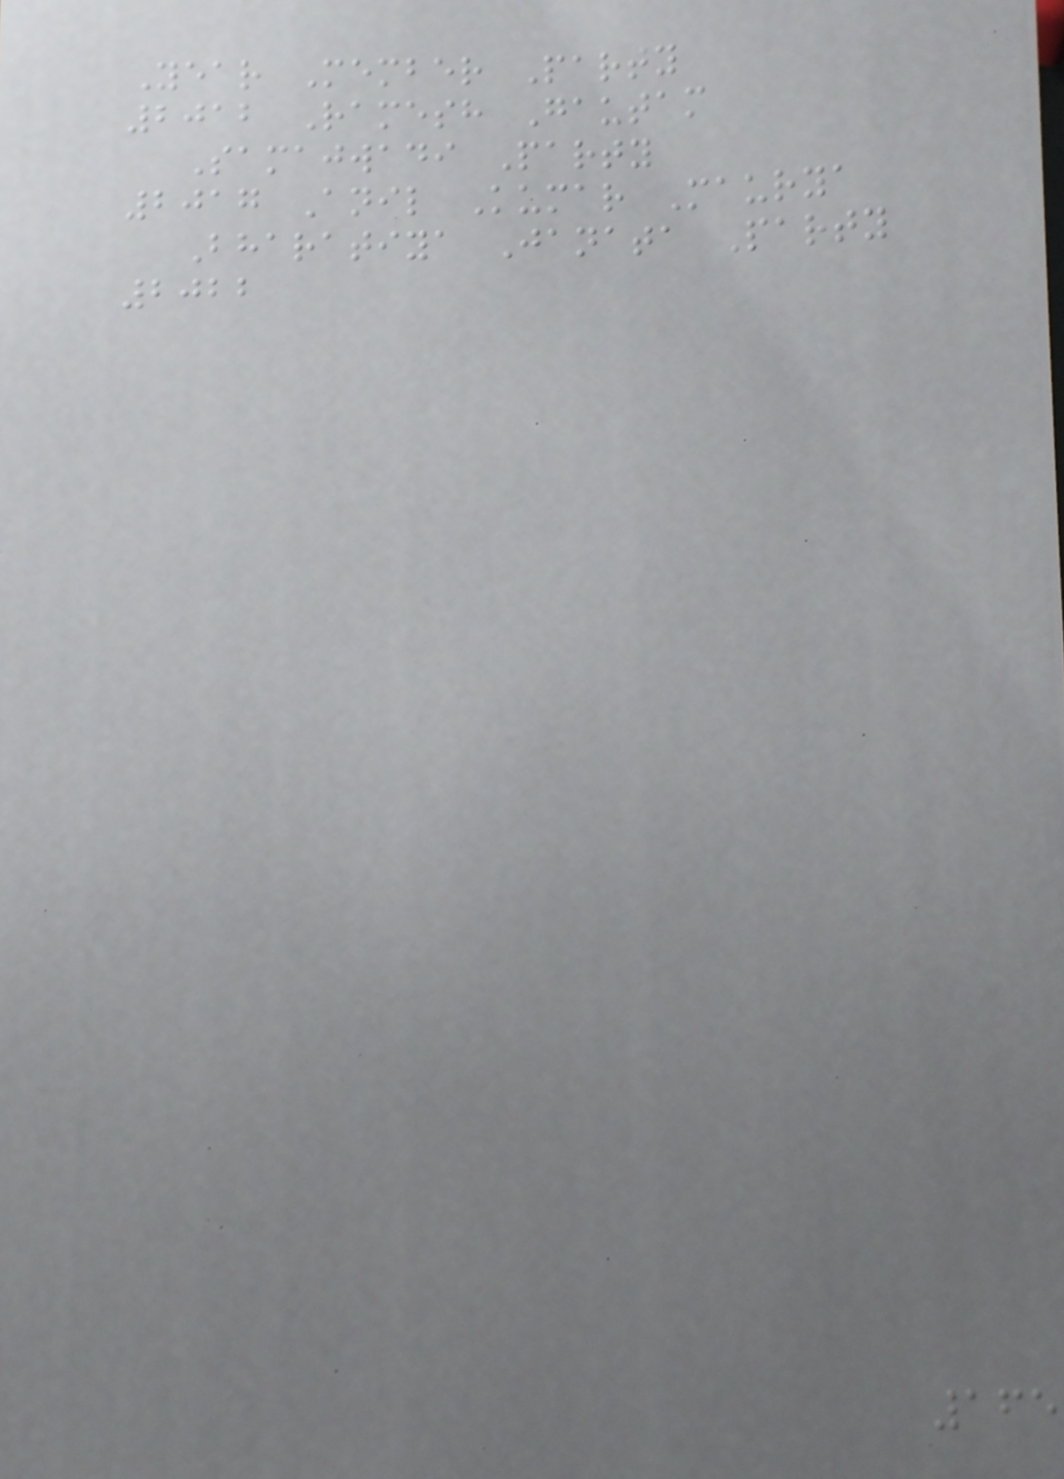Year Member Party
2012 Ramesh Gautam
Samajwadi Party
2017 Anil Kumar Maurya
Bharatiya Janata Party
2022
165
